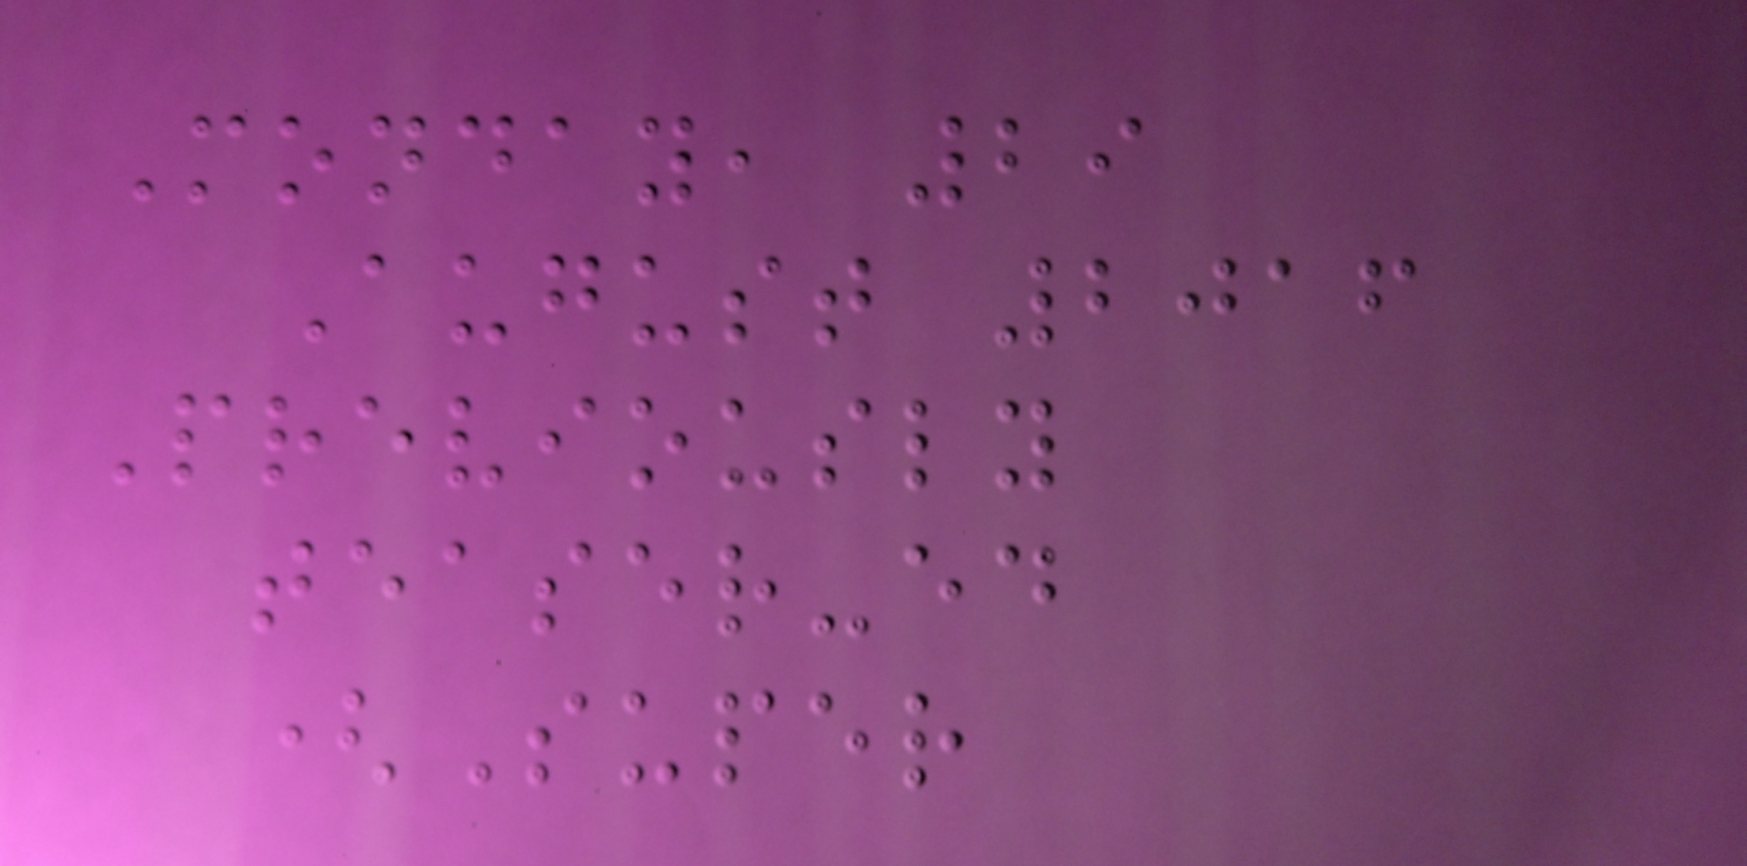Monday, 29
August 2016
Previously
teaser-ed
(Super
